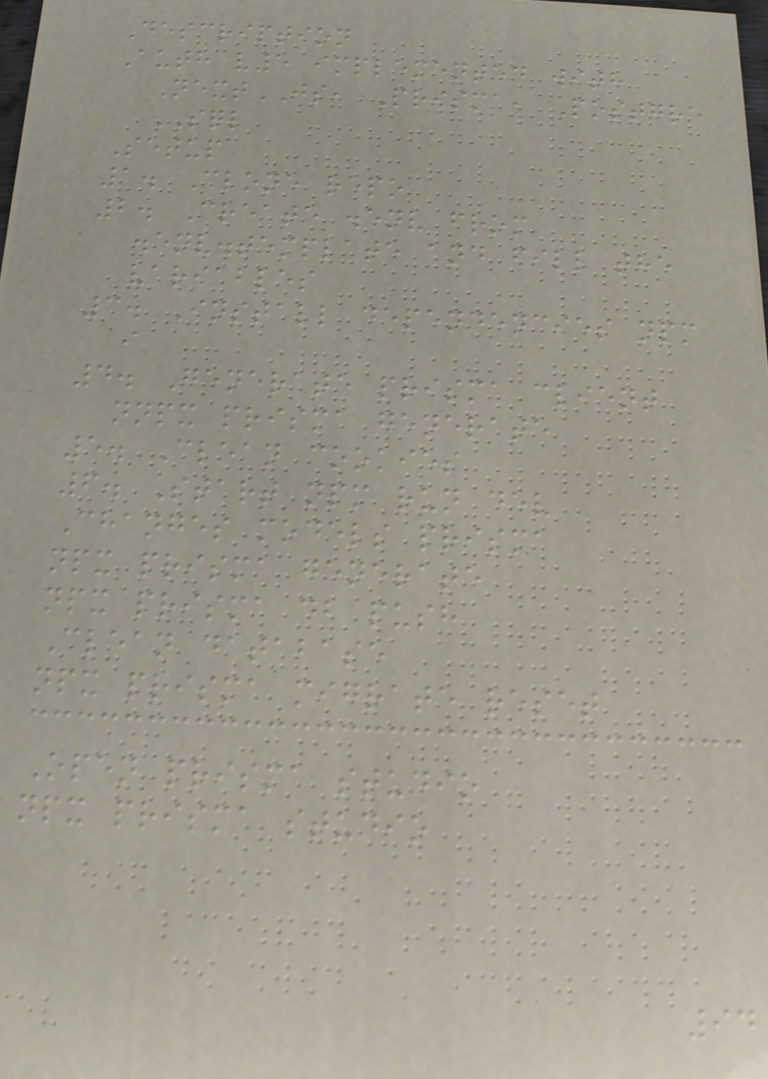Description
Auth v5 implemented with
NextJS, Prisma, Postgre
SQL
Setup
1. Clone repo
2. Create .env from
.env.template and fill the
variables
3. Install dependencies npm
i
4. Generate prisma client
nnpx prisma generate
5. Clean cookies
6. Start npm run dev
Changes models prisma
npx prisma generate
npx prisma db push
Clean database
npx prisma migrate reset
Open prisma studio
npx prisma studio
94
